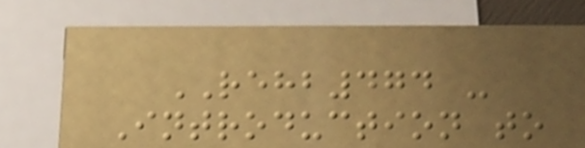REHB474 -
Introduction to
